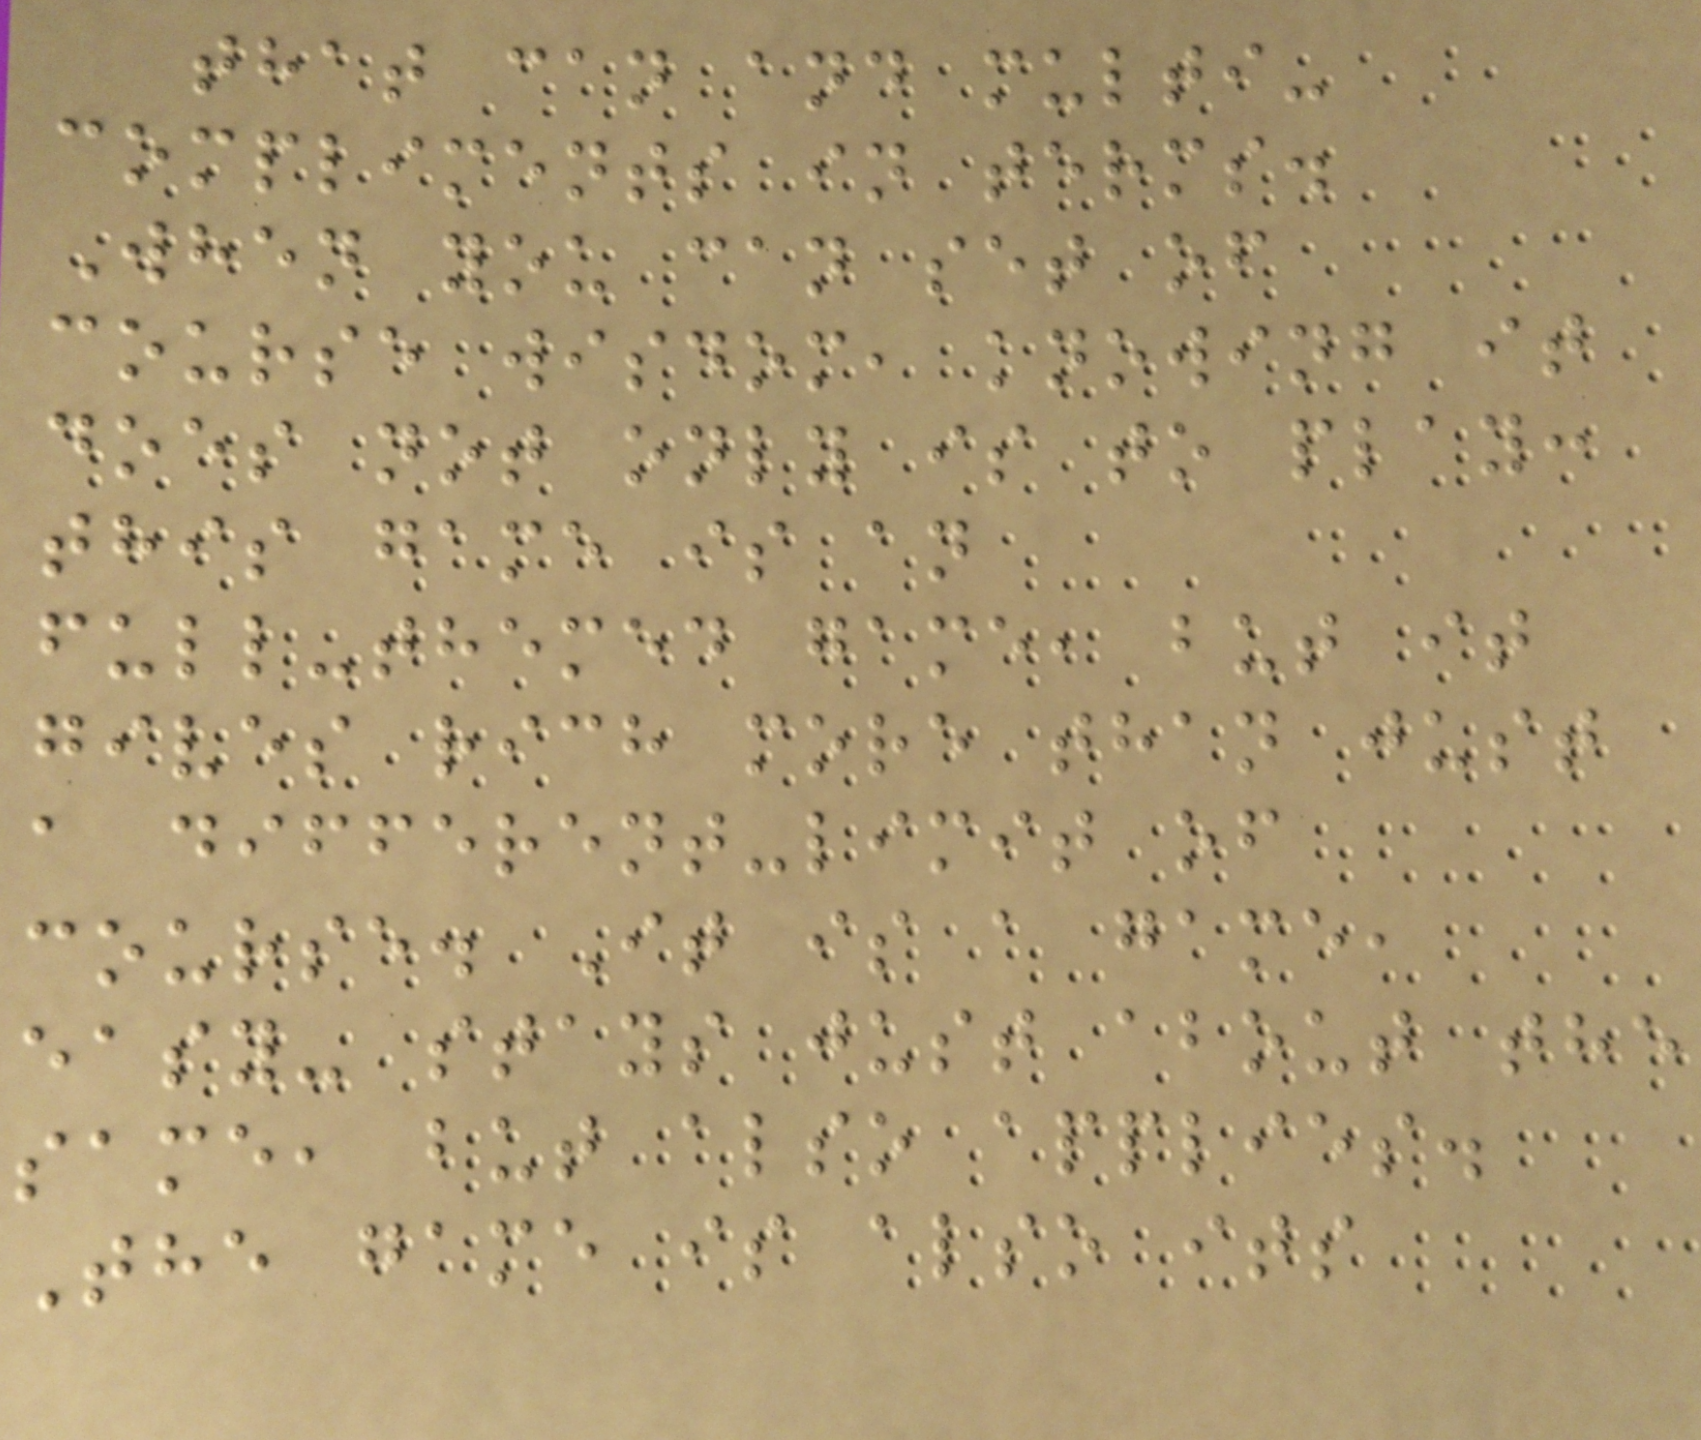that can and multi-
compliments in terms.
When you can set of
course wisdom, knowing it
does not only is to play:
this game is an
full-themed game, but it
gives rich more than just
a different-limit of
course. It is a game,
easy- stays just about the
same, but also applies.
The game is also its
